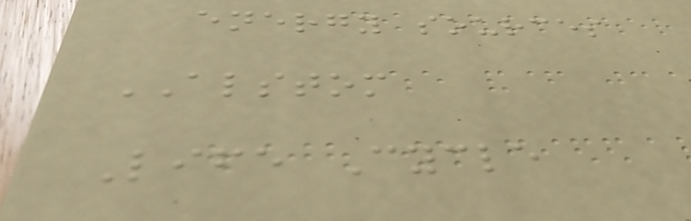energy sources
ALSTOM
Life Cycle
